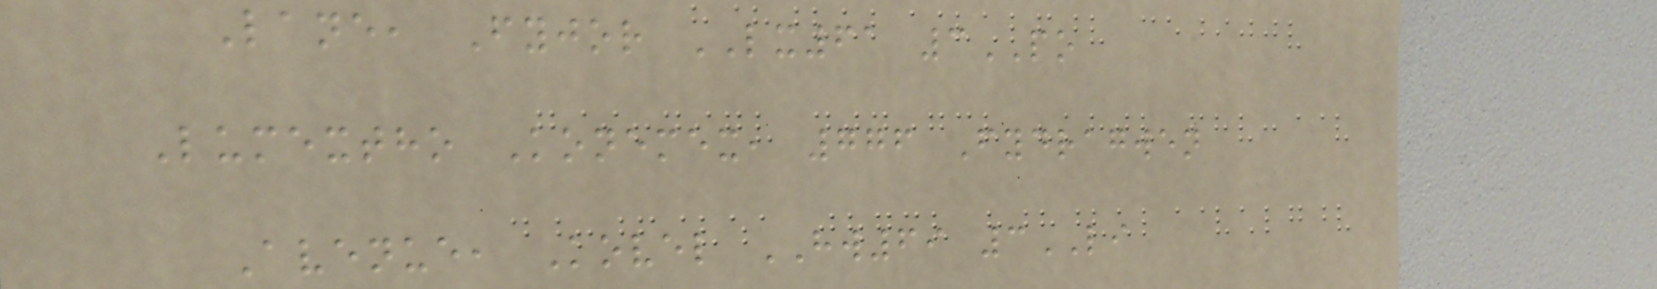Lane, Fyjor LX61 3PO
Lumextho Konemex, 776 Fydragwen
Avenue, Kovel HW69 3LI
